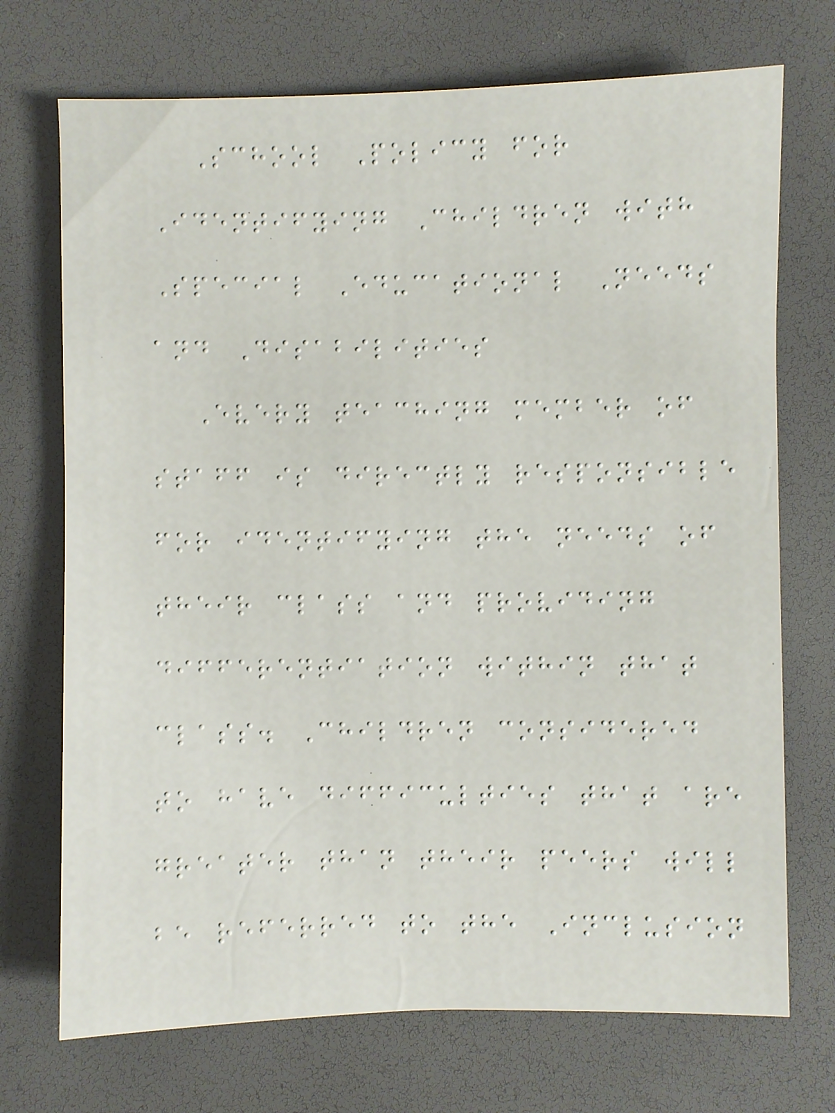School Policy for
Identifying Children with
Special Educational Needs
and Disabilities
Every teaching member of
staff is directly responsible
for identifying the needs of
their class and providing
differentiation within that
class. Children considered
to have difficulties that are
greater than their peers will
be referred to the Inclusion
